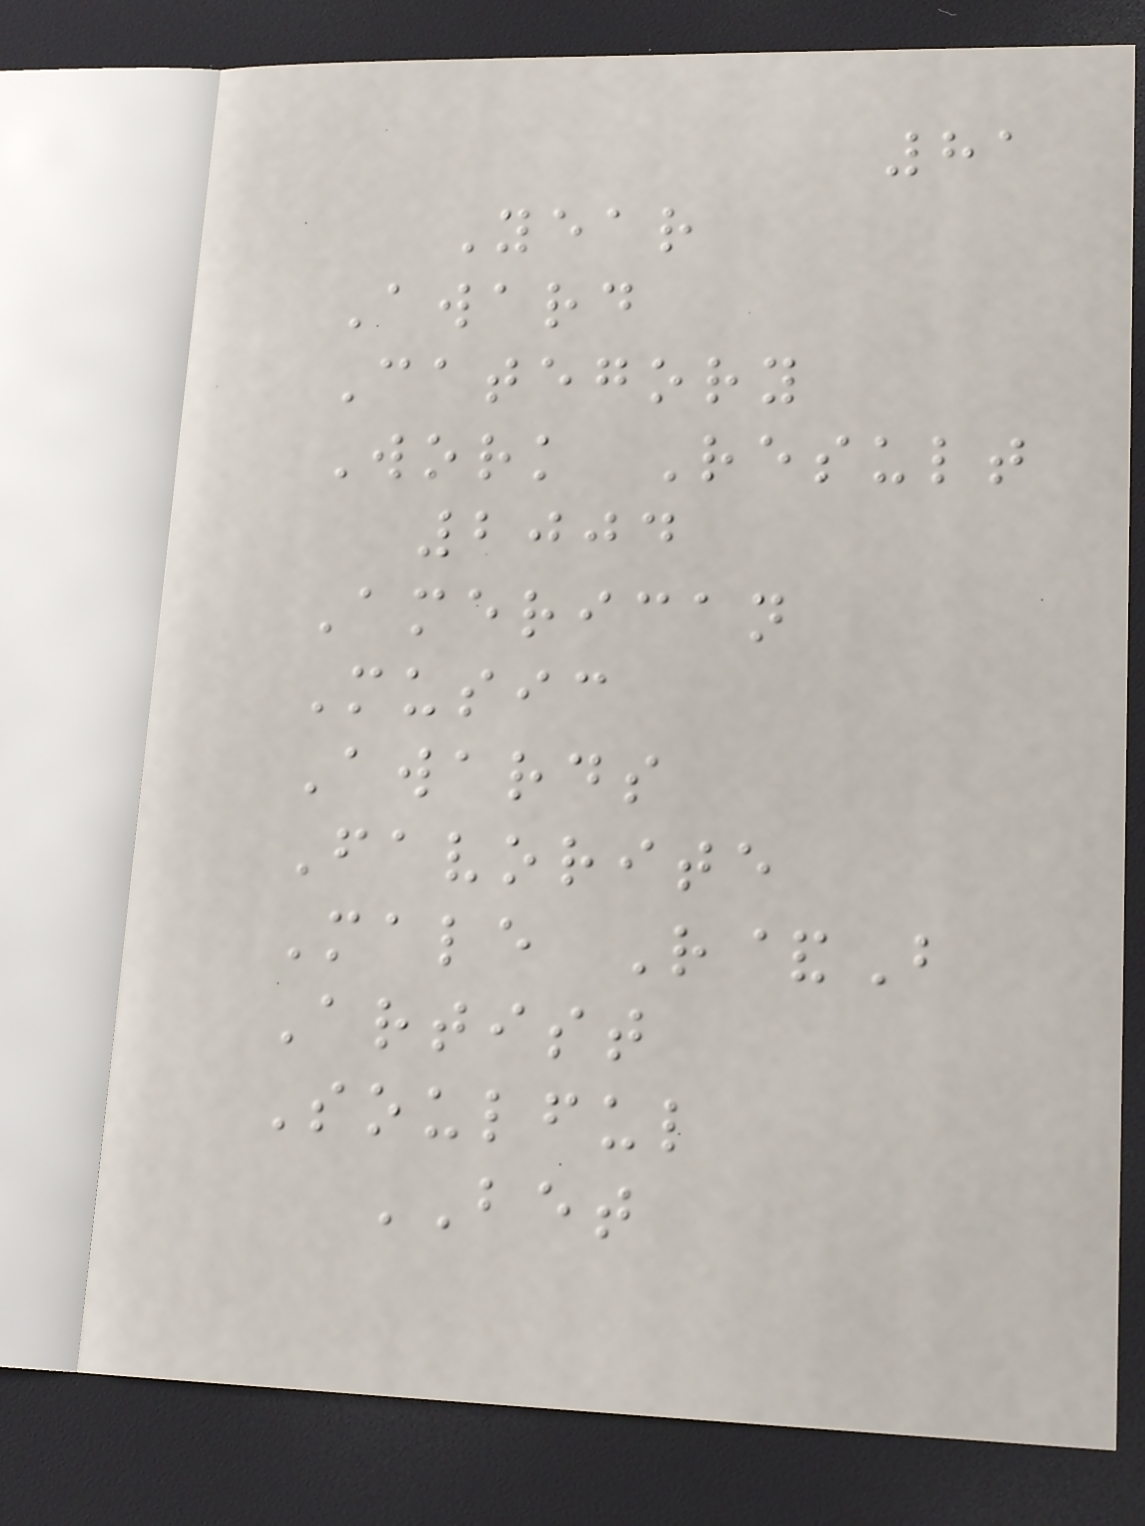81
Year
Award
Category
Work Result
2004
American
Music
Awards
Favorite
Male R&B
Artist
Soulful
BET
